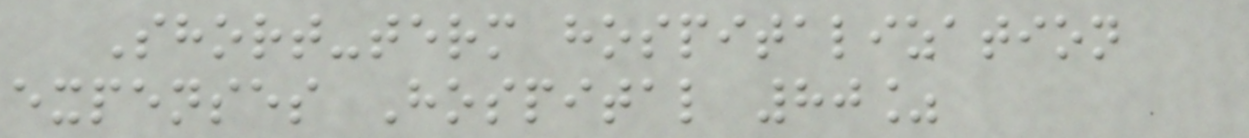Short-term hospitalization
expenses Hospital 80%
